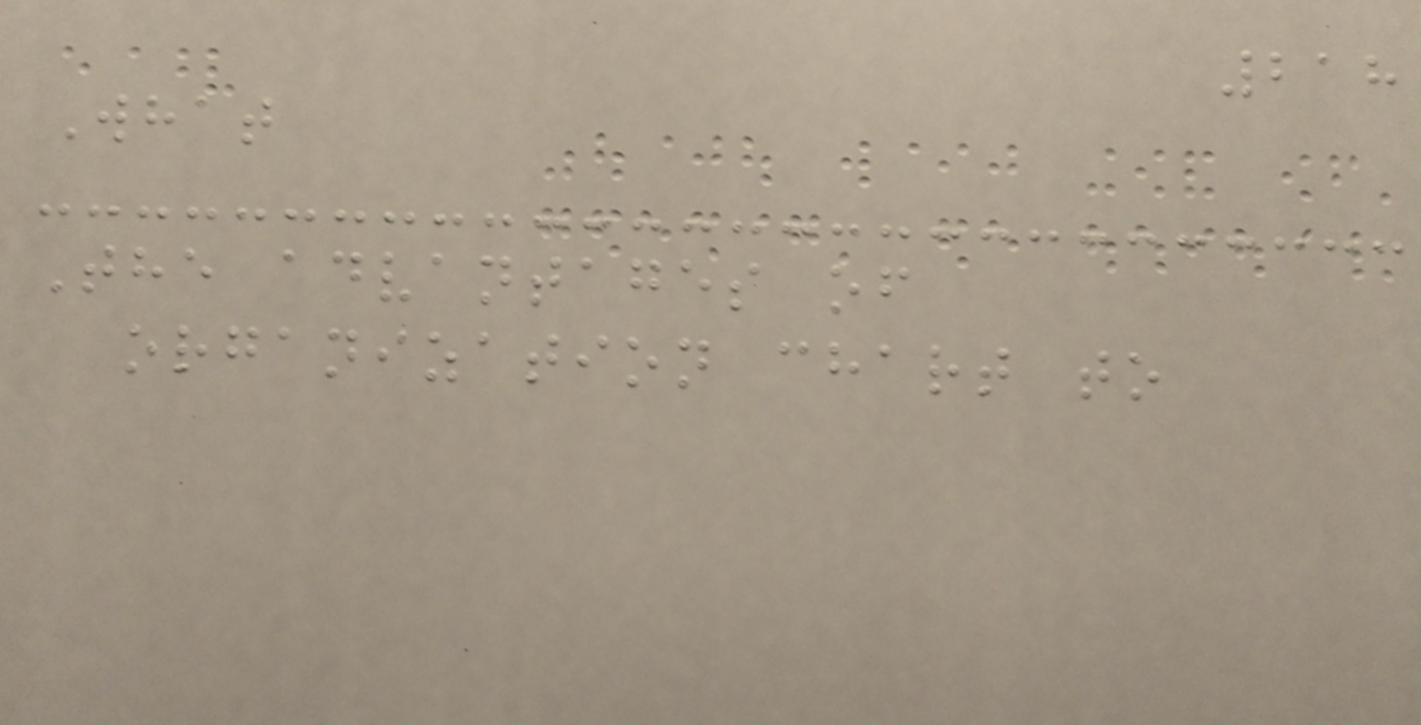218
What
The advantages of
organization chart to
